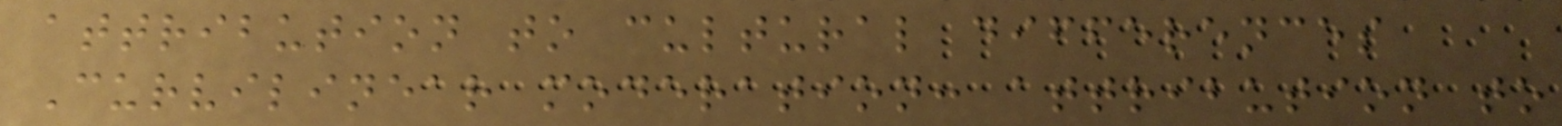attribution to cultural differences
Curvilinear moderation: attribution to
